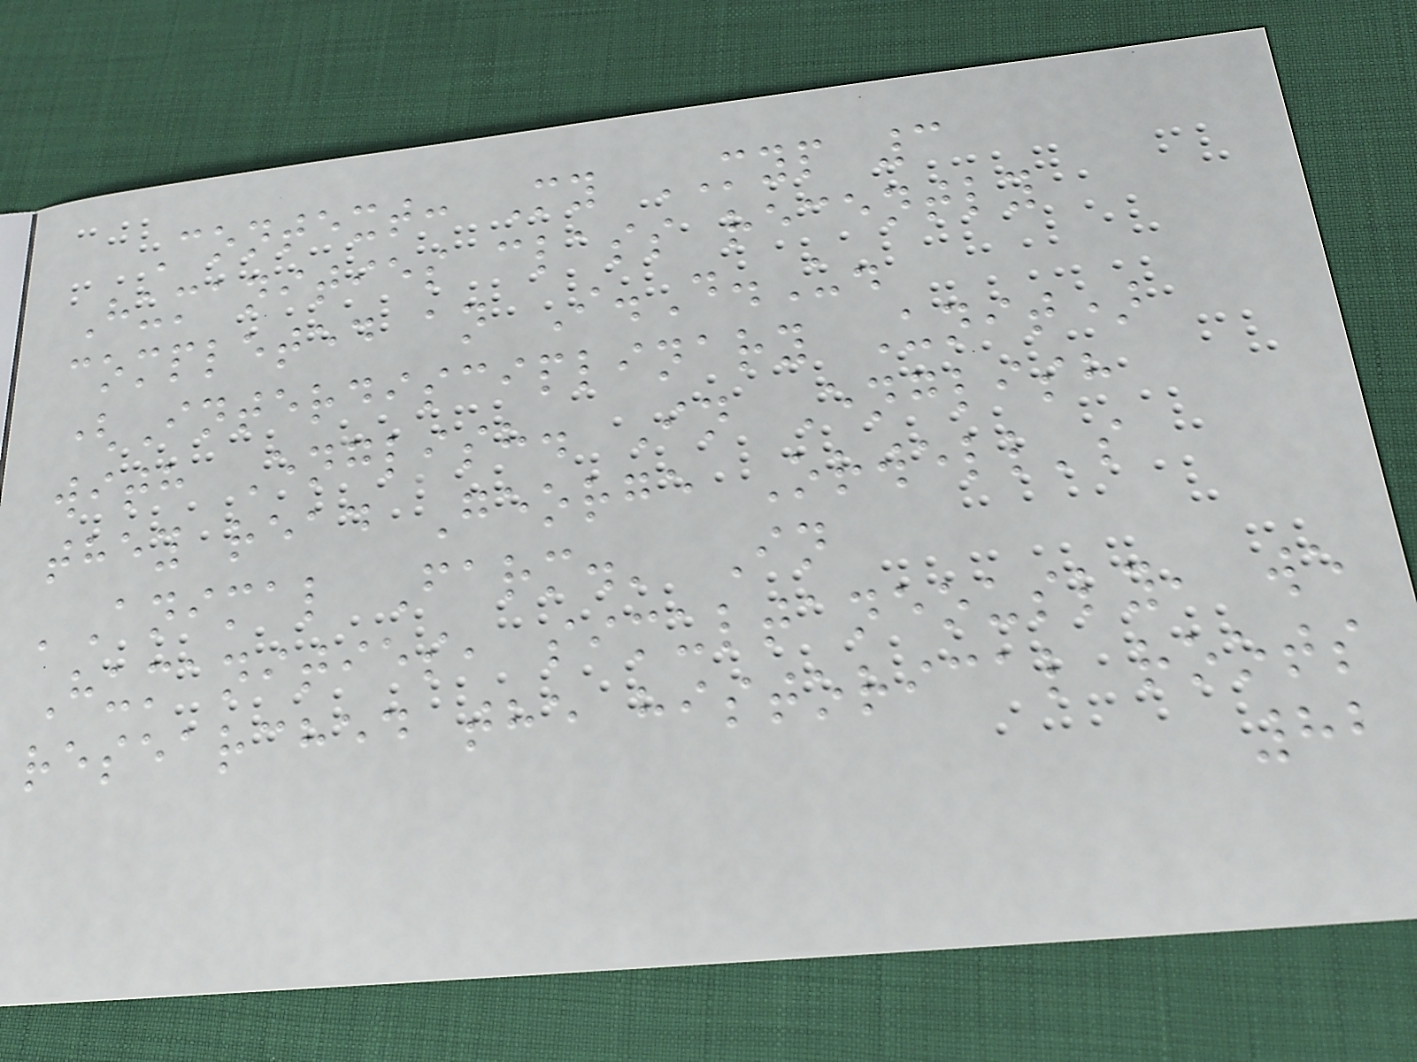Context: My MYP 3
Humanities class recently
completed an I.D.U.
(Interdisciplinary Unit)
with English. In English
they read George Orwell's
'Animal Farm.' In
Humanities, simultaneously, we
researched the historical roots
82
